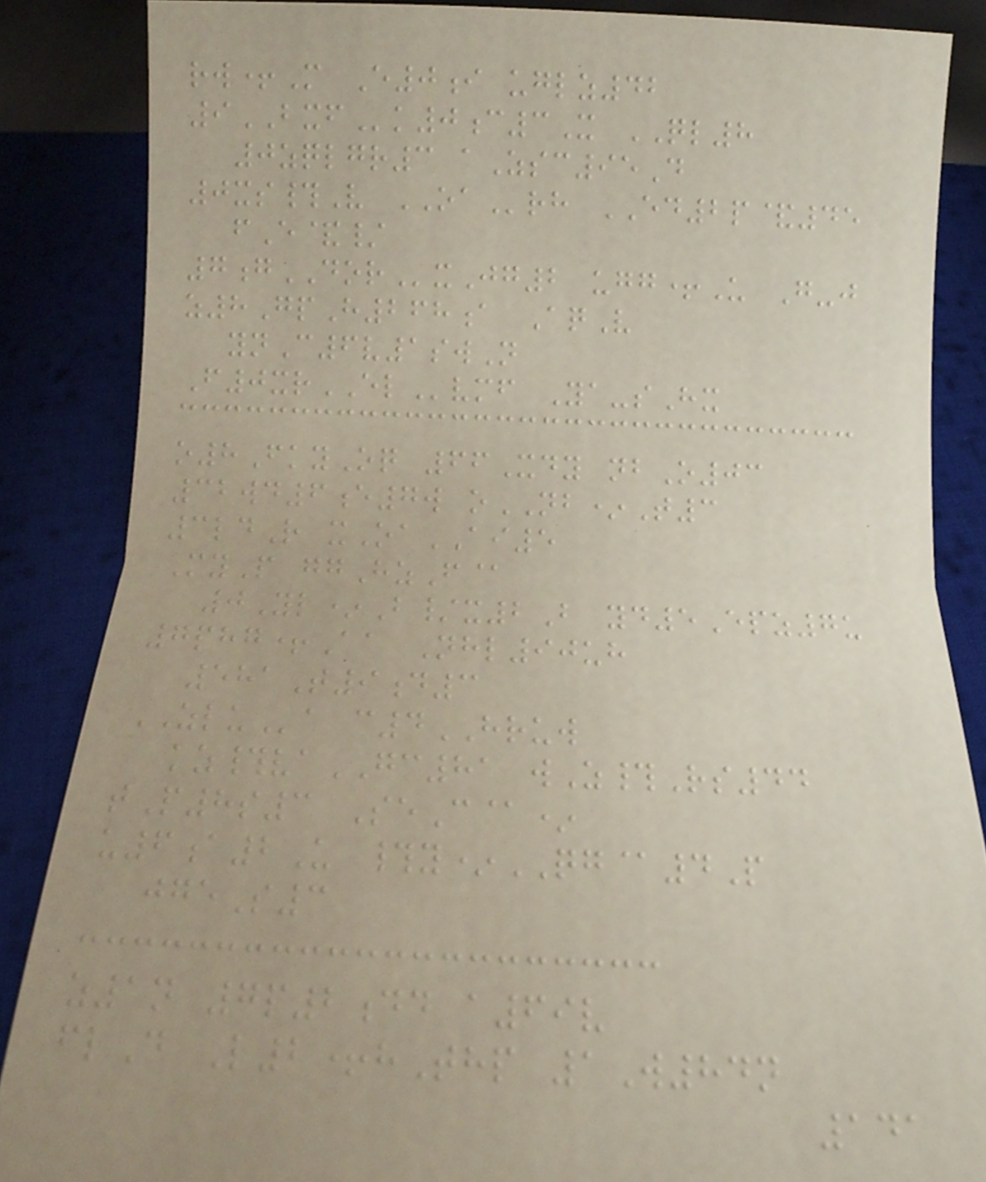rw+M E0i uglz42
9BXFk0c3X QL8
0zqlgr3 aZsc95D
0xs#V OArh ED2p&45
fE&/
7gDORxJg2 ugg+U G-j
z8GpH268a AqV
ynC6v1swN
F0xrELvmf Ya-sHx
o8FkyOq 66Xdy nbO03
32wd6e7w oNB*T3
3ldR xOaAI5
MyP ggHzF@
0Yl*B/x2B yd5Epz7u
7phg+Aa Nhl90uh
581T9d3
ZLUa c4HRUW
kz#vaGC81 wZ#Rs44
tP8s3 SeC@*
u6a2U #y*QG@4P
jgeS3
z1n 7p2dd a69v
flD L2+hThp 1W84n
141
